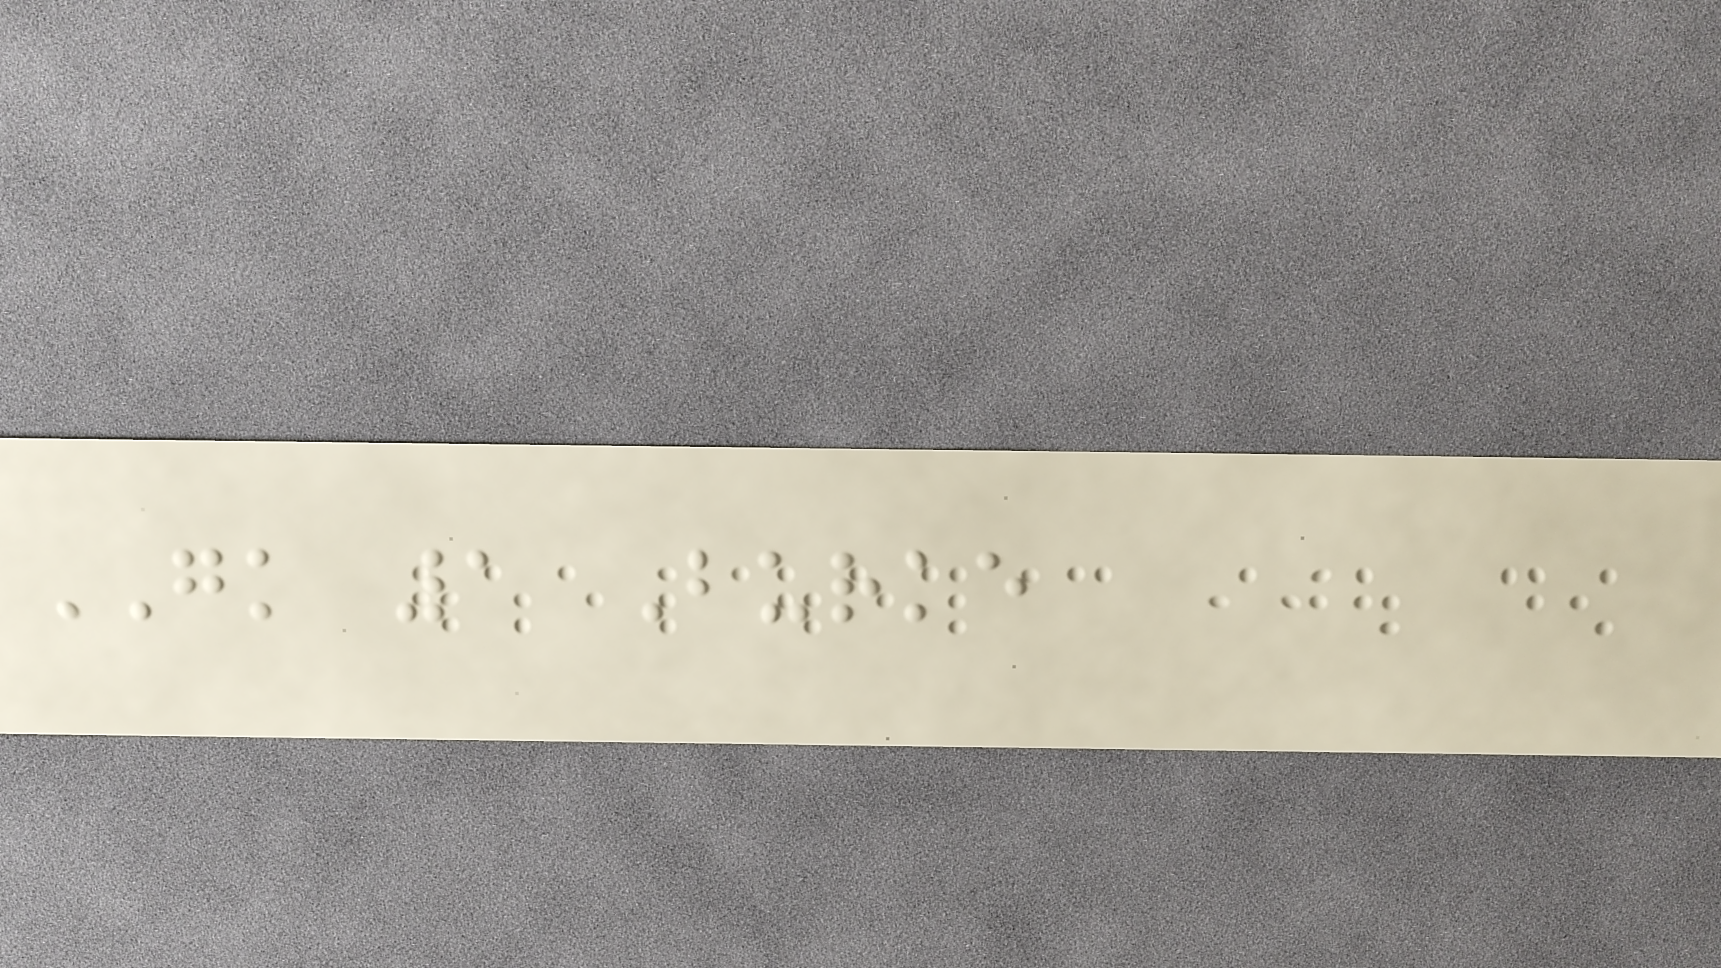GK 1 Burke
